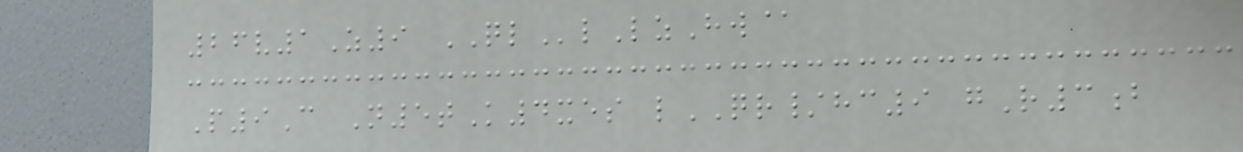26v1Z9 QLlLzHw@
P9C N5tK4xes lQR/hc9 gR3b
